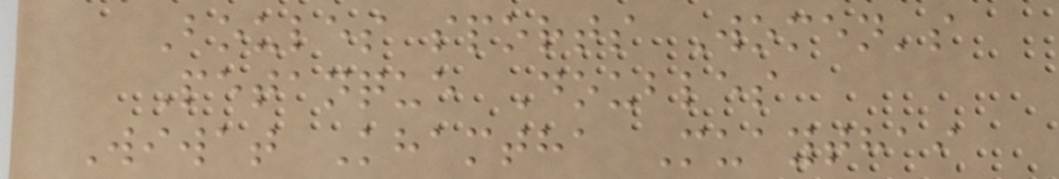Boules sports Women's
Petanque Doubles
Wiwat Khamtha Muaythai
